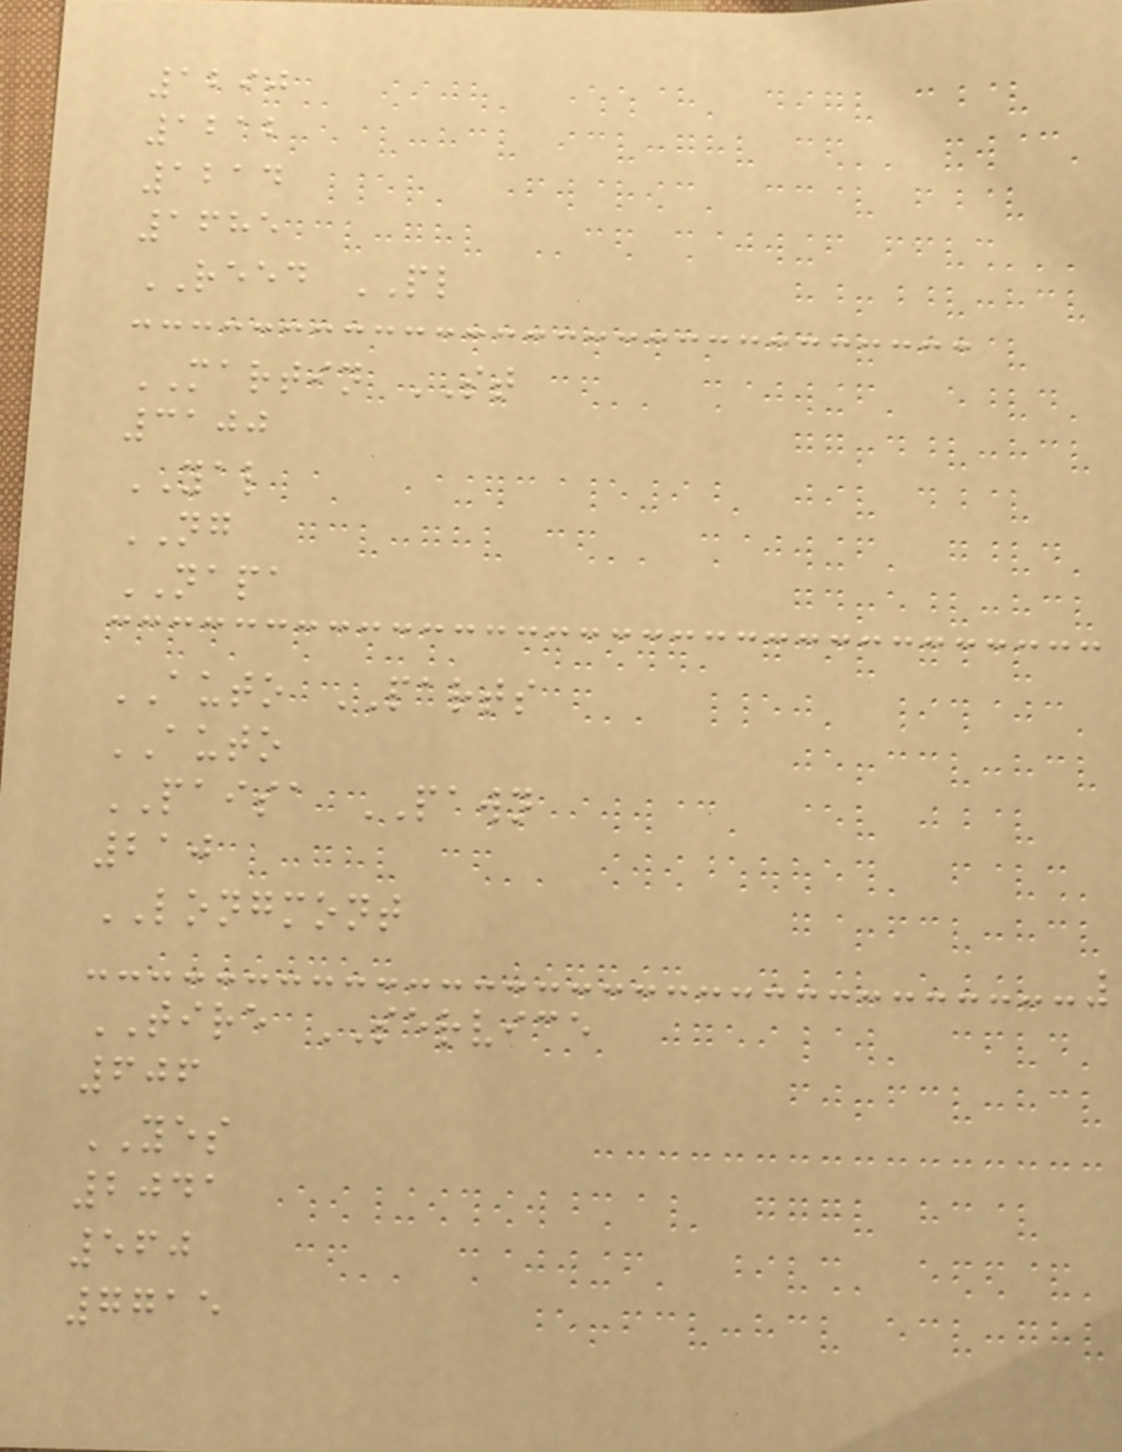1290
1212
1214
1685
REED PL
MARTIN ST
3100
YAL
NG
NAPA
AUTO PARTS
AUTO
PAISA PAWN
210
LONGMONT
TIRE SERVICE
606
YES
2041
560
7715
